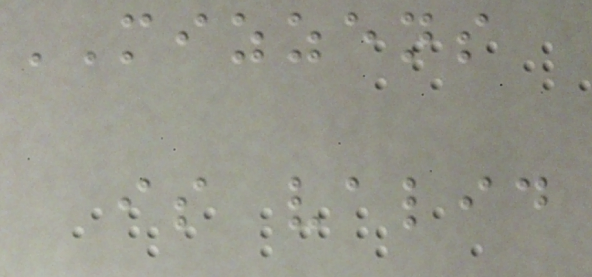MIZZENS
is valid
